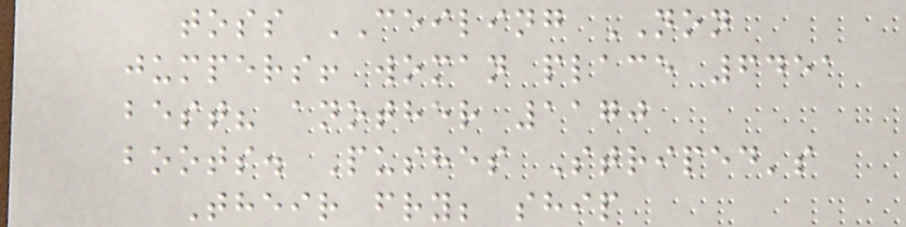toss CEILING NON
jumpers! woman place 6451
best? another 1170
boots. Pushes Striped's
Their fry; ship
